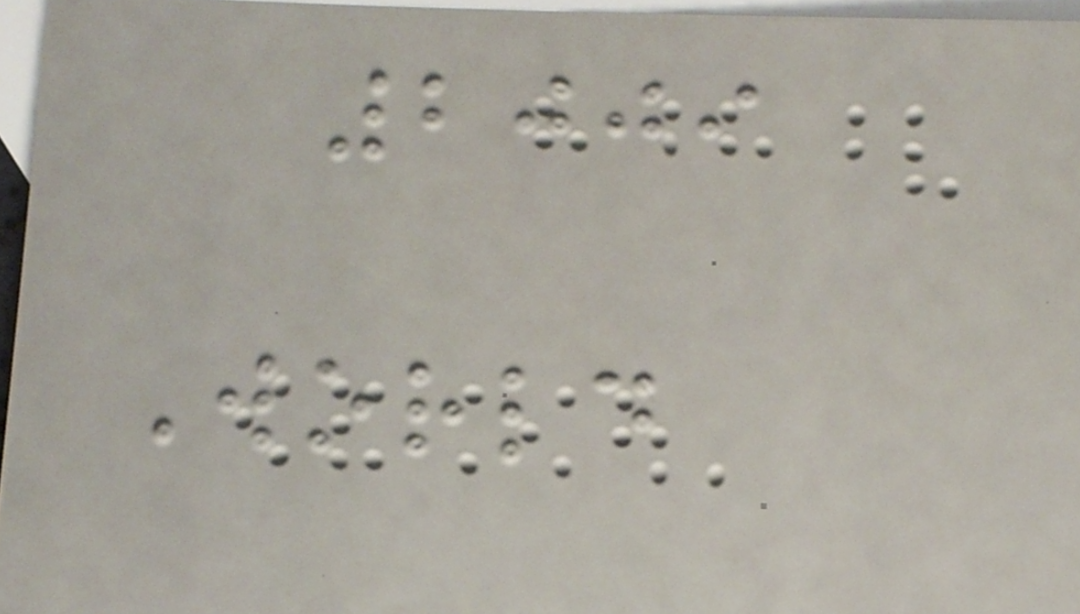2009
World
